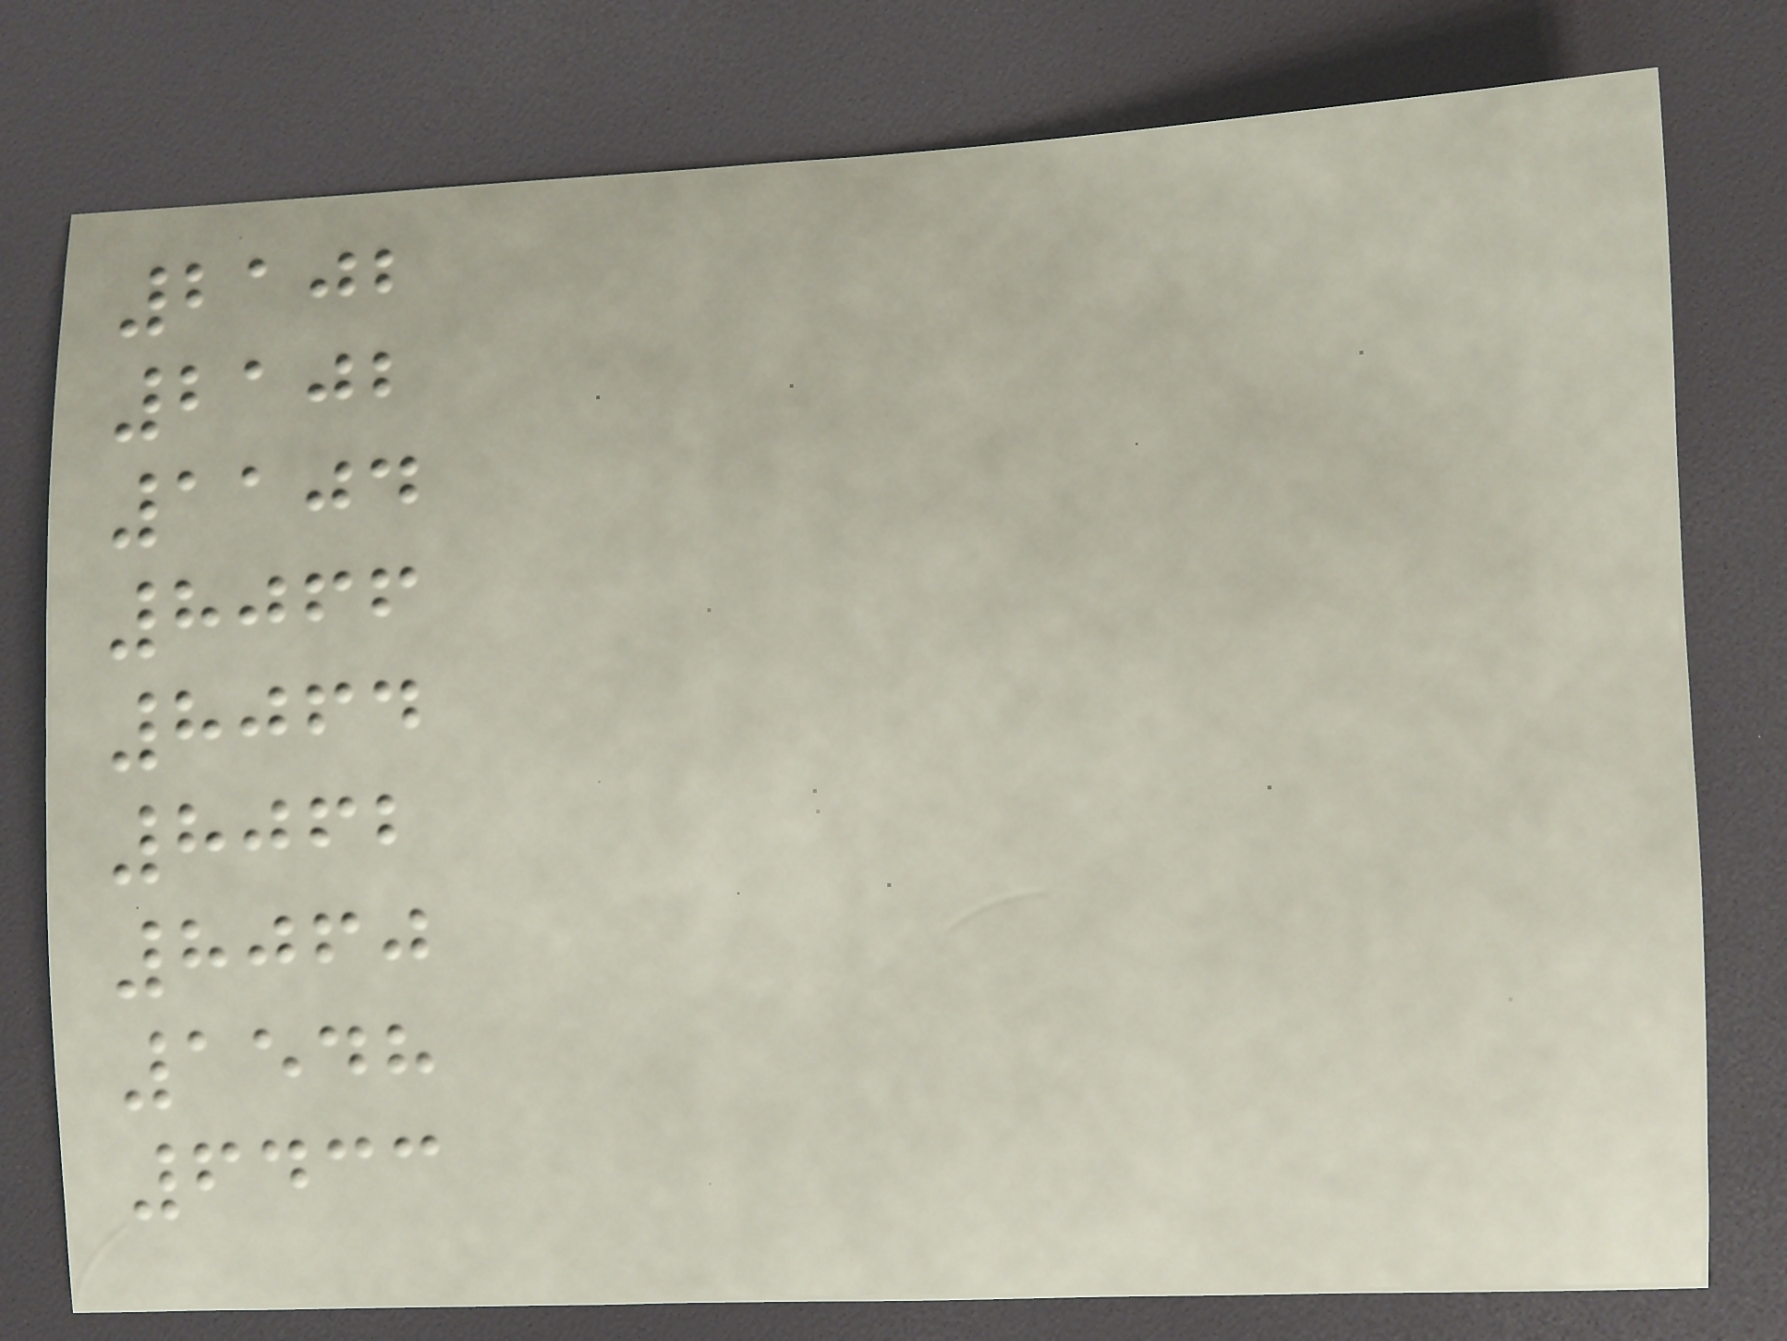2102
2102
1104
8066
8064
8062
8060
1548
6433
